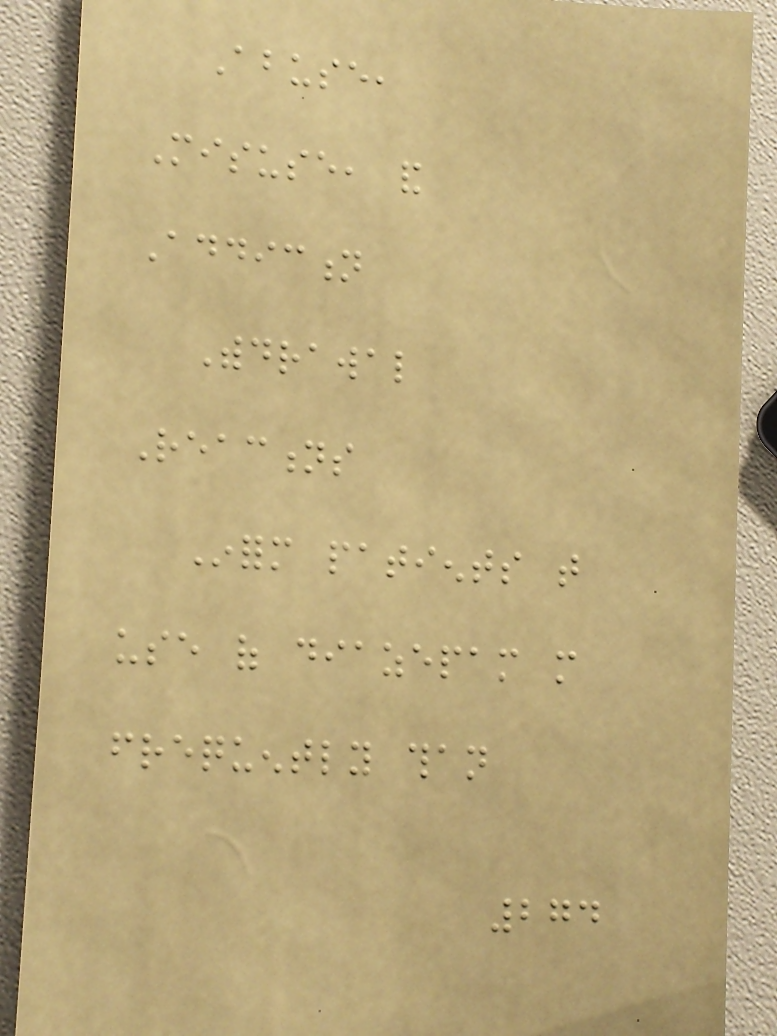Abuse,
Misuse, and
Addiction
Withdrawal
Reactions
Inform patients that
use of diazepam more
frequently than
274
